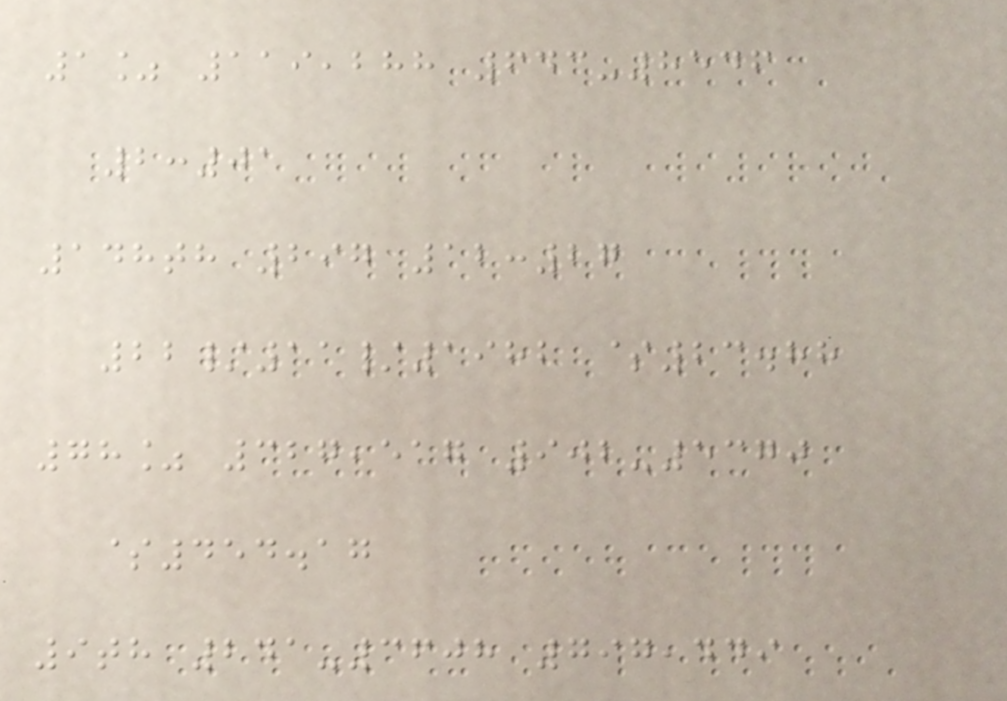1% 119,288 643-8546
2:01
148th 297 12:27
22/11/1982 $23.88
78% 327,517 902-5370
$454.17
9th 241-3608 797,449
